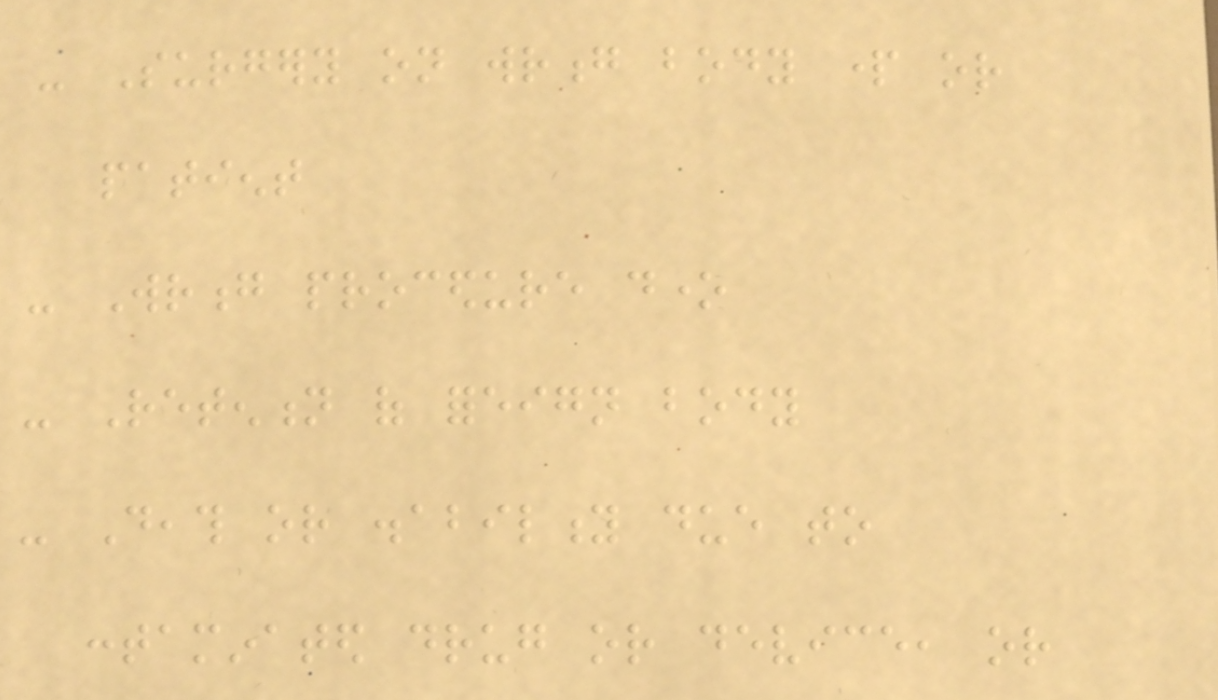- Surgery on wrong body part or
patient
- Wrong procedure done
- Retention of foreign body
- Death or disability due to
contaminated drug or device, or
